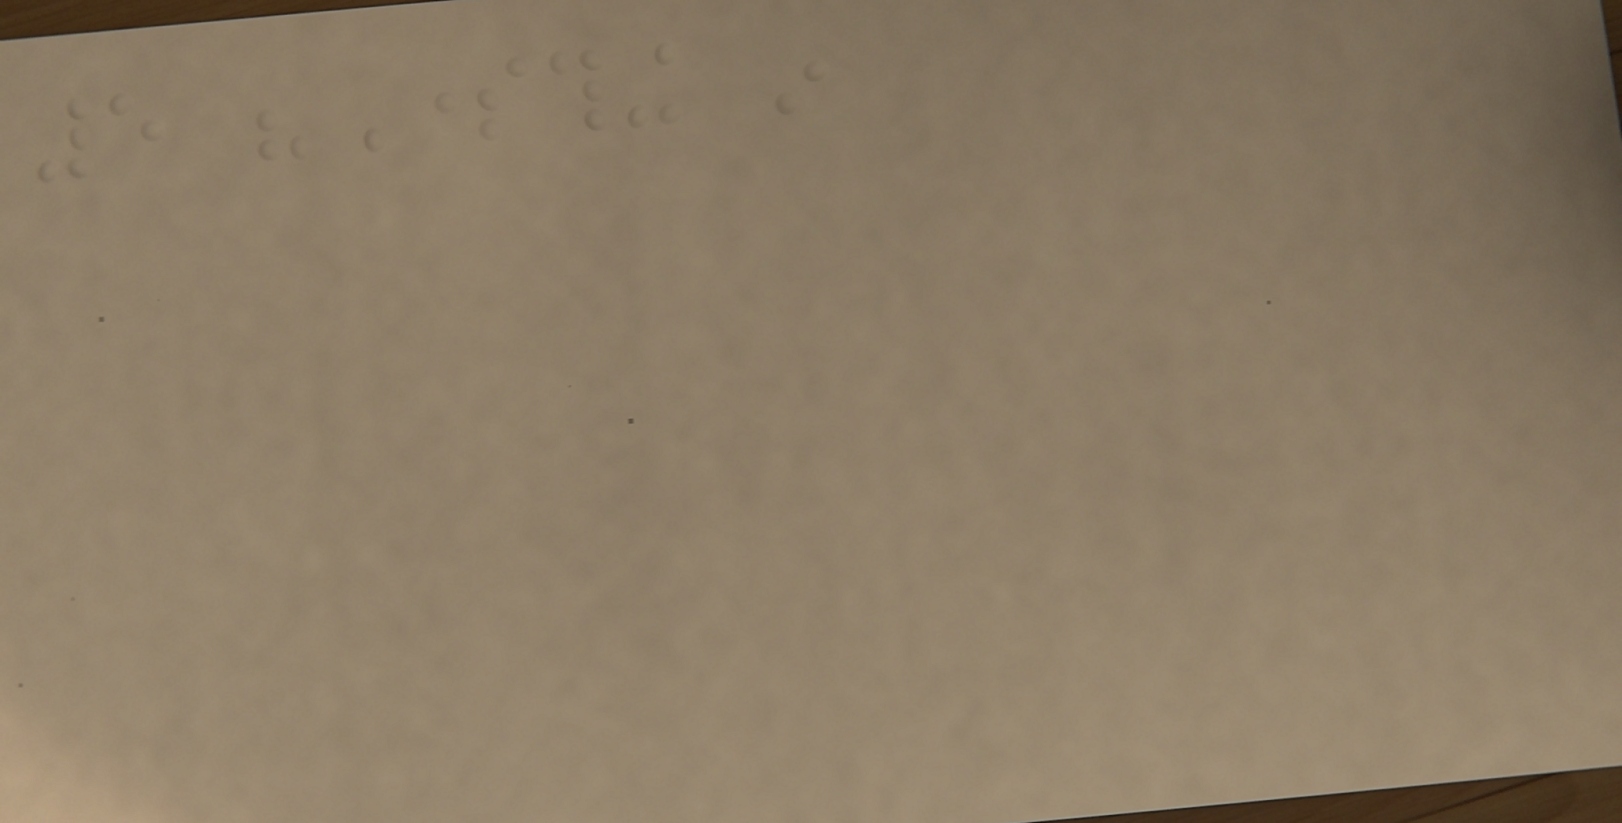5 "Something in
